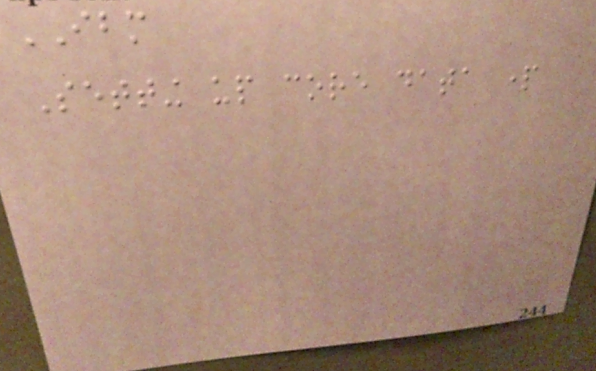IBM
Setting up core data part
